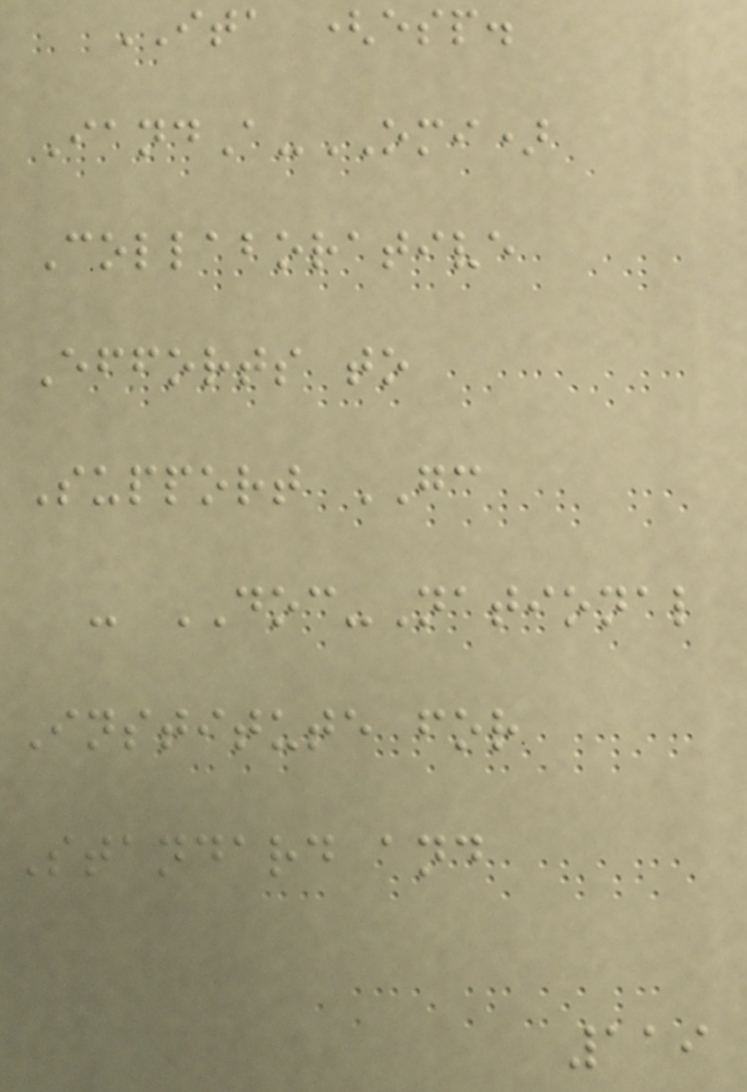ITA (esp.
IandA-OMI)
Collaborative
Efforts to
Support GC
- DOC-National
Institute for
Standard and
119
